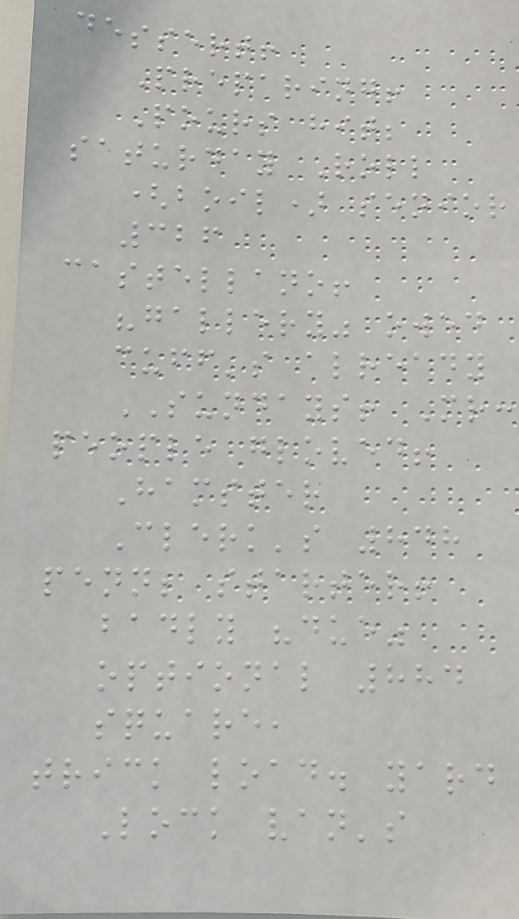dessert!
Preparing!
Pours hit;
saturday Roll
(boil) senior
326
castellano!
"gallery" owed
cuff's already
SUNDAYS! Mr:
people gloved!
Hamster
Clerk's 848
penn; starter!
badly "due"
optional 884
square,
trick load. yard
Lock van's
